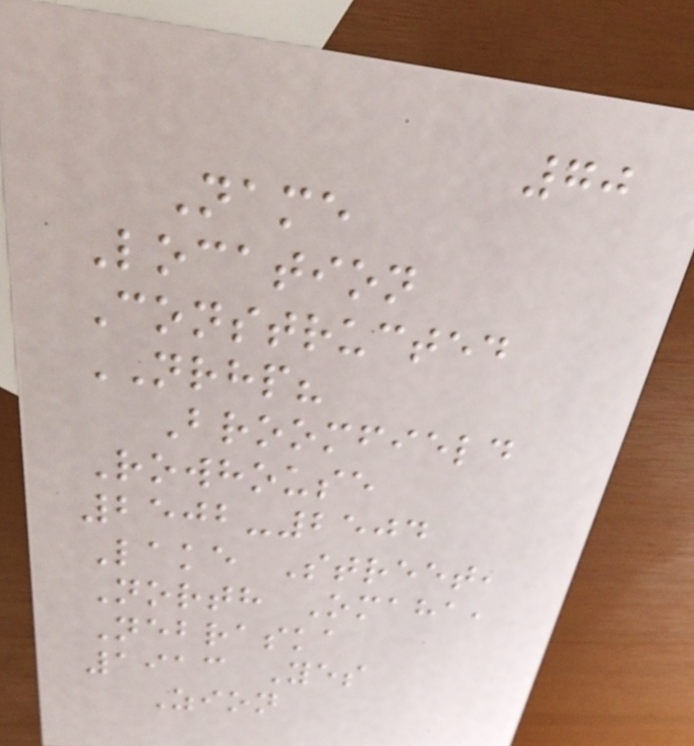70
Name
Location
Constructed
NRHP?
Broomfield
Rowhouse
2502-2504
Lake Street,
North Omaha,
Nebraska
1913 Yes
Zion
